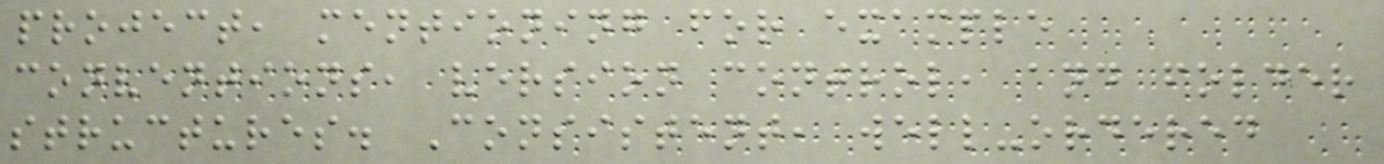project, mentioning for example
conventions, version control, and folder
structures. Consistent, well-ordered
